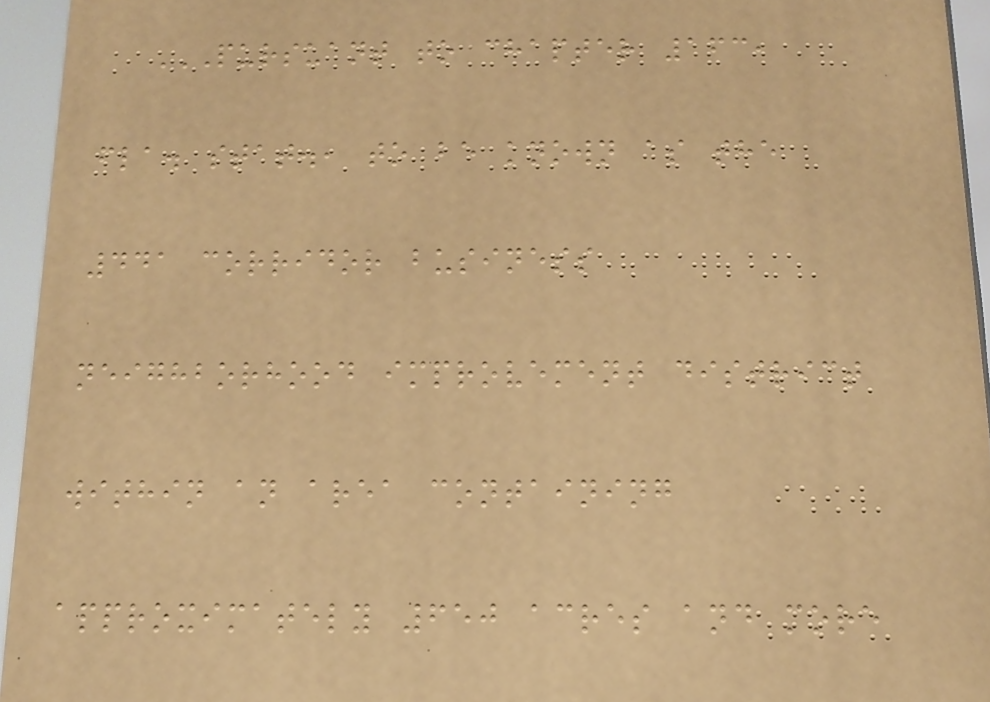PURSUANT TO CHAPTER 163,
FLA. STAT., TO BE KNOWN AS THE
441 CORRIDOR BUSINESS
NEIGHBORHOOD IMPROVEMENT DISTRICT
WITHIN AN AREA CONTAINING
APPROXIMATELY 650 ACRES AND MORE
